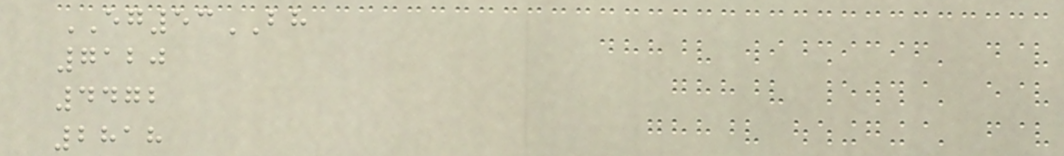EG53BH
7120
4472
2818
